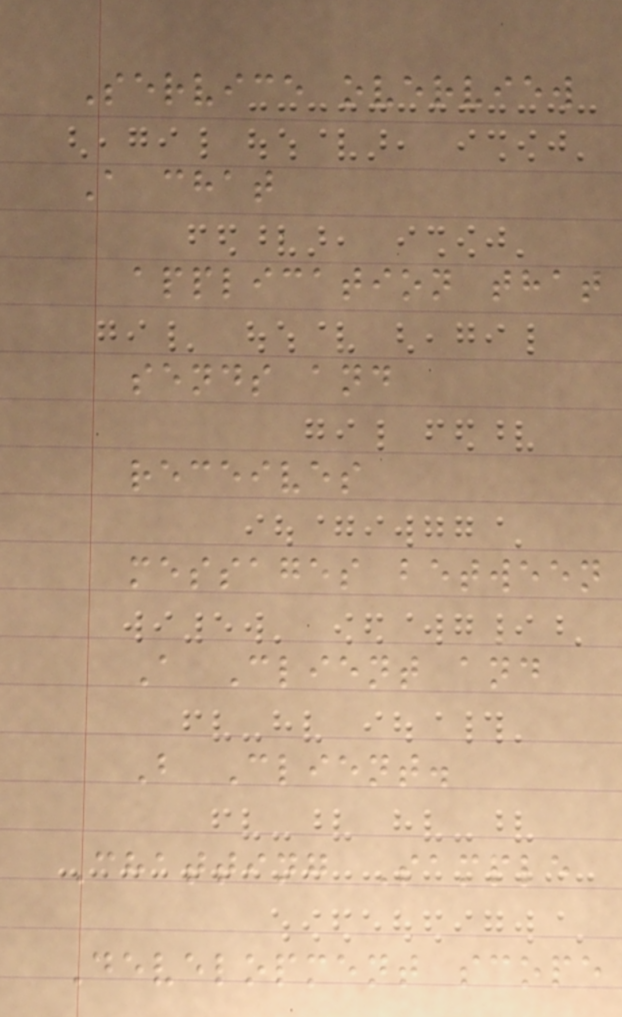Service overview
A chat
application that
sends and
receives
messages between
A Client and
B Client.
Chatting Sample
Development scope
